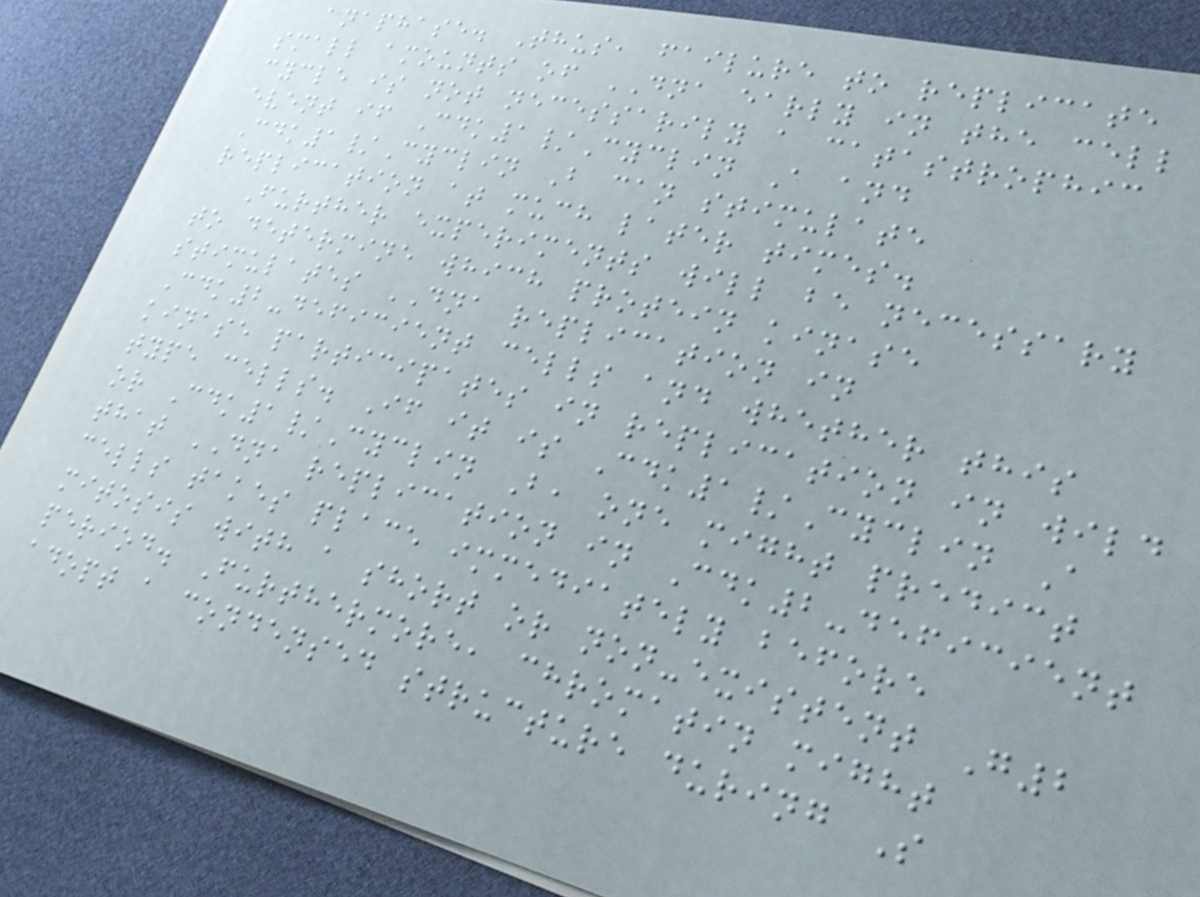anaphase. Thus, failure to replicate
small amounts of DNA early in the cell
cycle is not necessarily a catastrophic
event if Cdk1/Cyclin A and
Cdk1/Cyclin B can stimulate
replication at much later times.
Further experiments will be necessary
to determine which protein kinase
stimulates DNA replication in
Cdk2-deficient cells and whether this
kinase participates in replication in wild
type cells. If it is Cdk1/Cyclin A
or Cdk1/Cyclin B, one might predict
that DNA replication in Cdk2-deficient
cells takes place immediately before
mitosis with a short or non-existent G2
period. Furthermore, chromatin might
adopt a condensed structure during S
